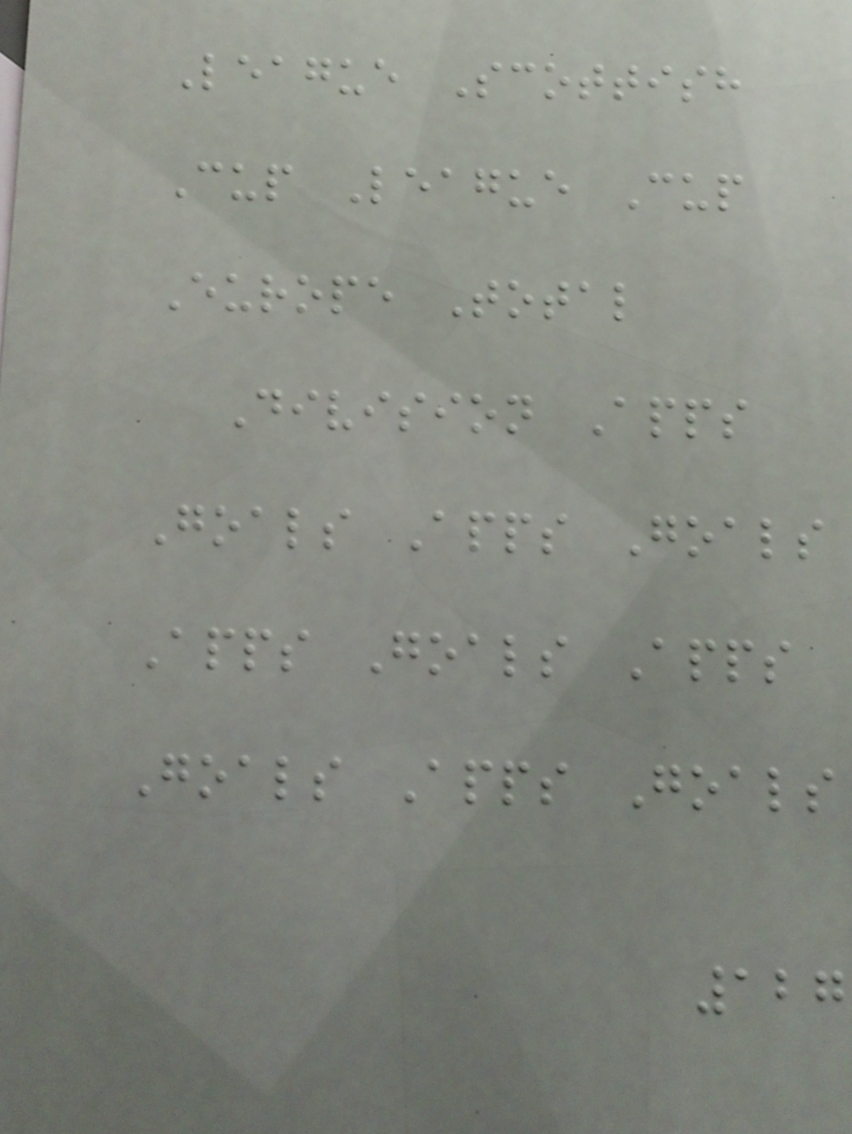League Scottish
Cup League Cup
Europe Total
Division Apps
Goals Apps Goals
Apps Goals Apps
Goals Apps Goals
127
